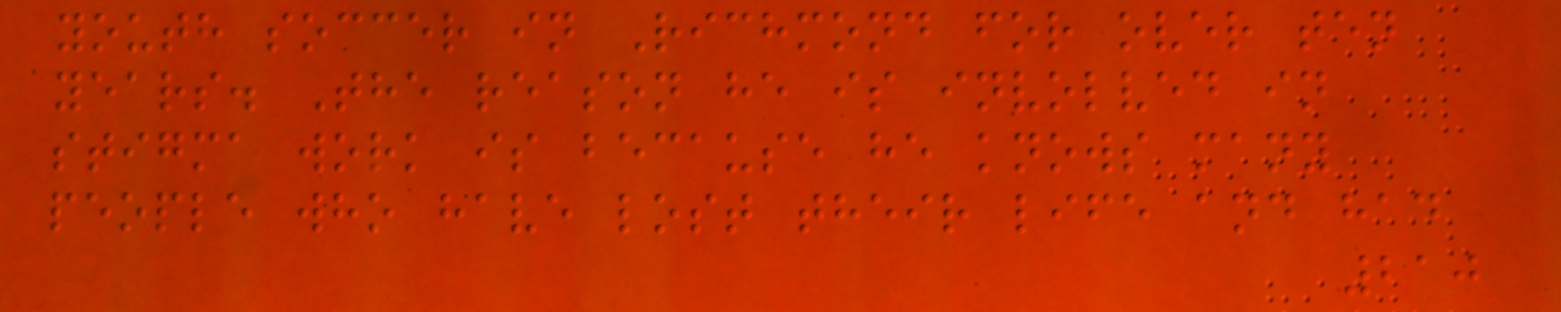youth soccer in Richmond for over ten
years. The reason he is involved in
stigma work is because he knows many
people who have lost their life and had
210
